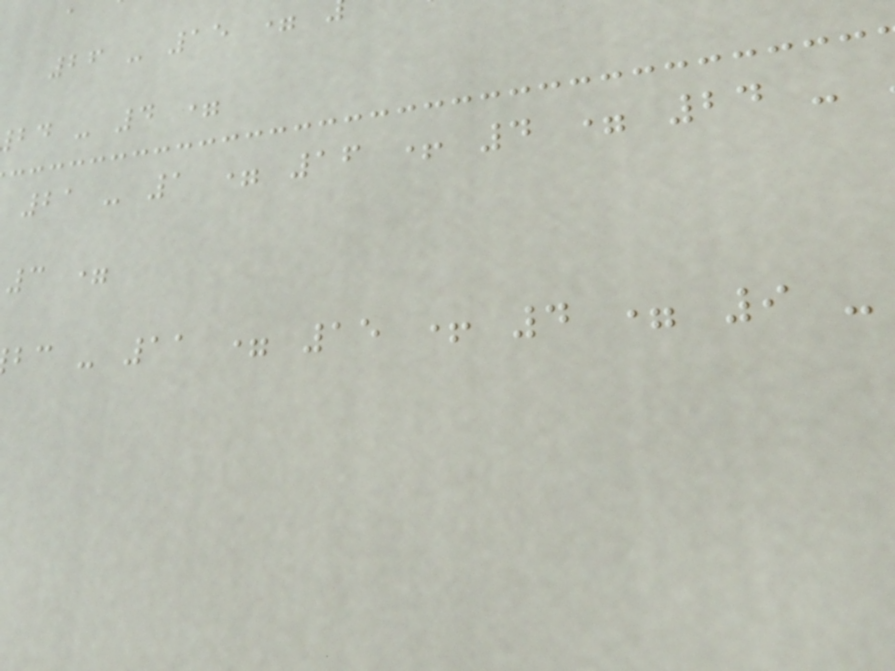26 - 15 =
bd - 4 =
21 - 1 = 16 + 4 = 24 -
3 =
bc - 11 = 15 + 4 = 9 -
